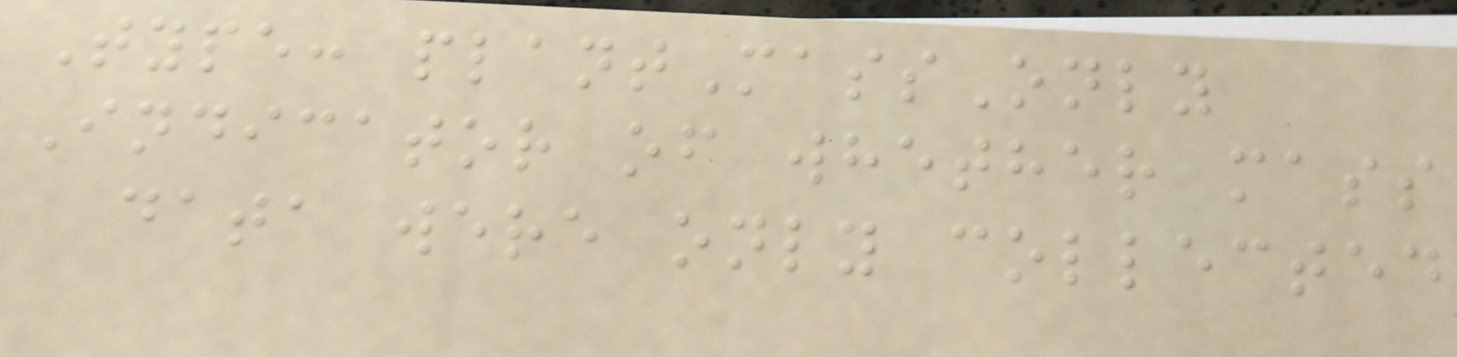Type: plantMassOnly
Indicator of whether mass
data were only collected
